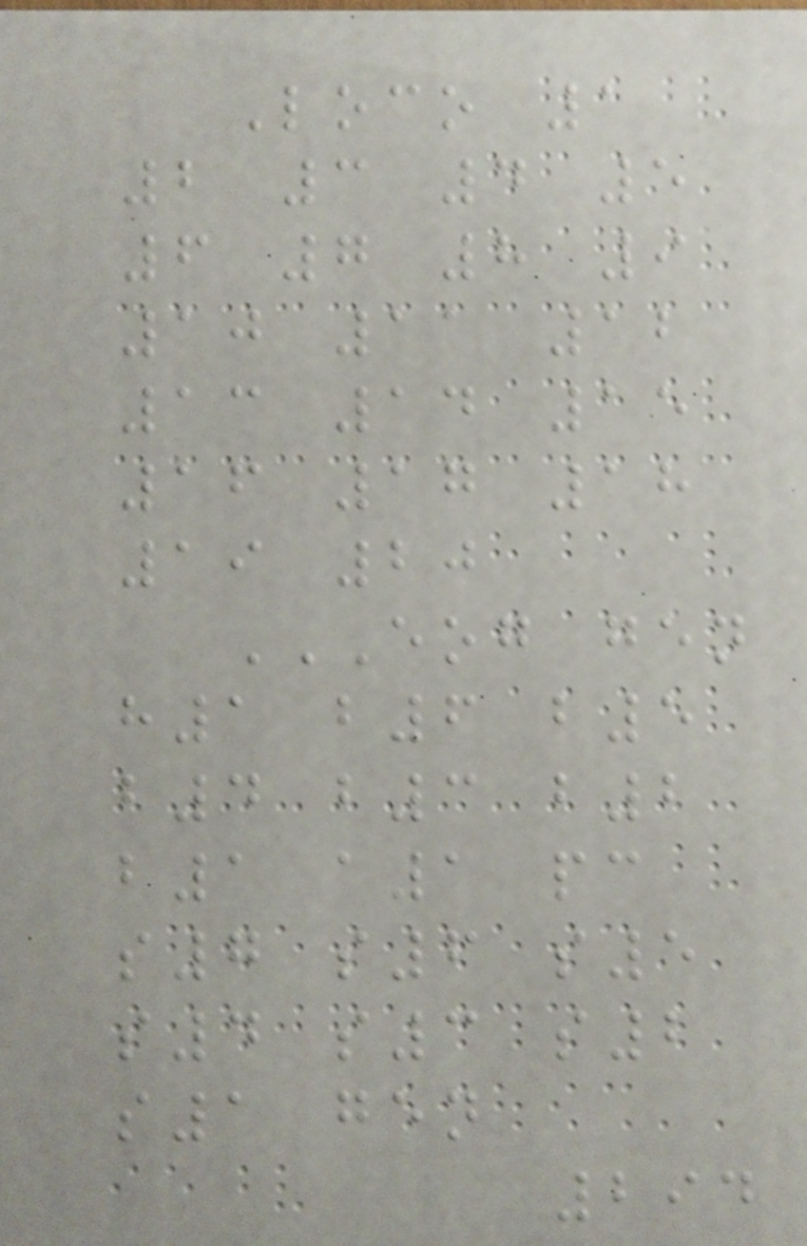Loco 1
2 3 4 5
6 7 8 9
10 11 12
13 14 15
16 17 18
19 20
EOG GEN
H1 B6 B5
B4 B3 B2
B1 A1 PC
S7 S6 S5
S4 S3 S2
S1 GEN
294
